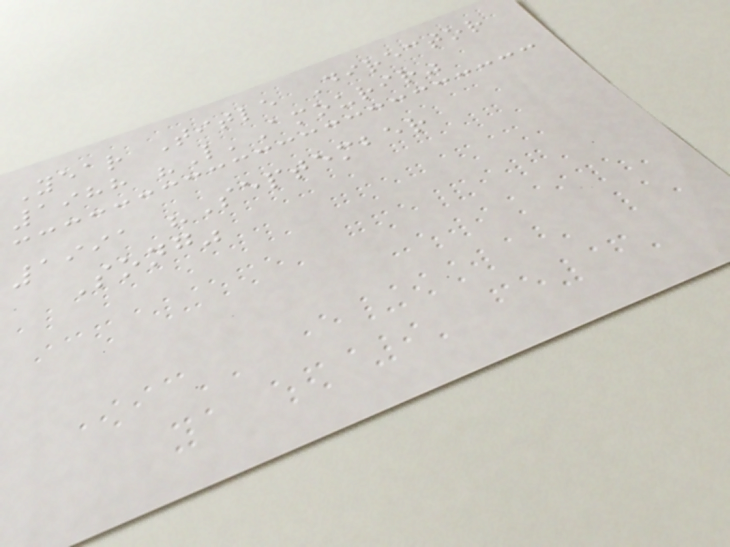Year Title Director
1988 "L'Amourir"
1991 "September
Song"
